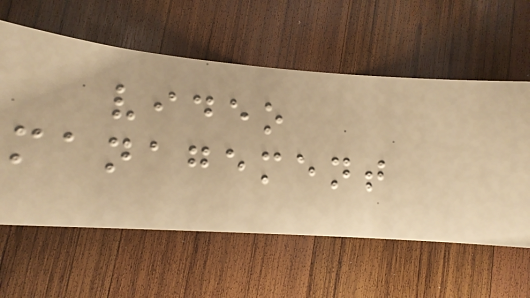video
management
